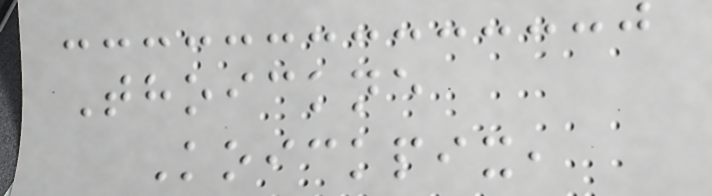Thoickne
Koickpix,
